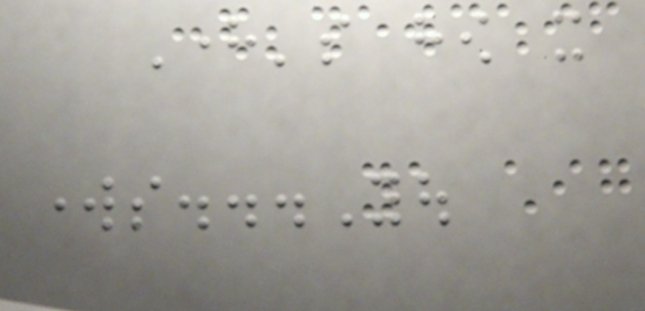Here's how it
works...You
